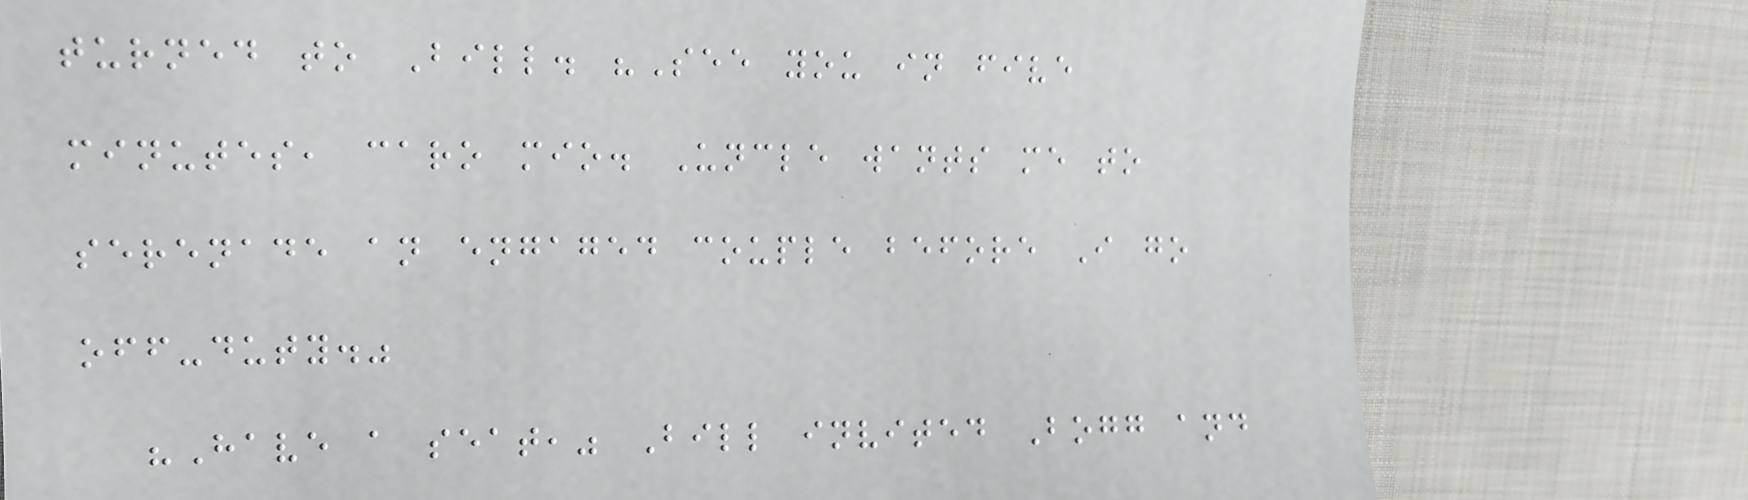turned to Bill. "See you in five
minutes, caro mio. Uncle wants me to
serenade an engaged couple before I go
off-duty."
"Have a seat," Bill invited Bogg and
